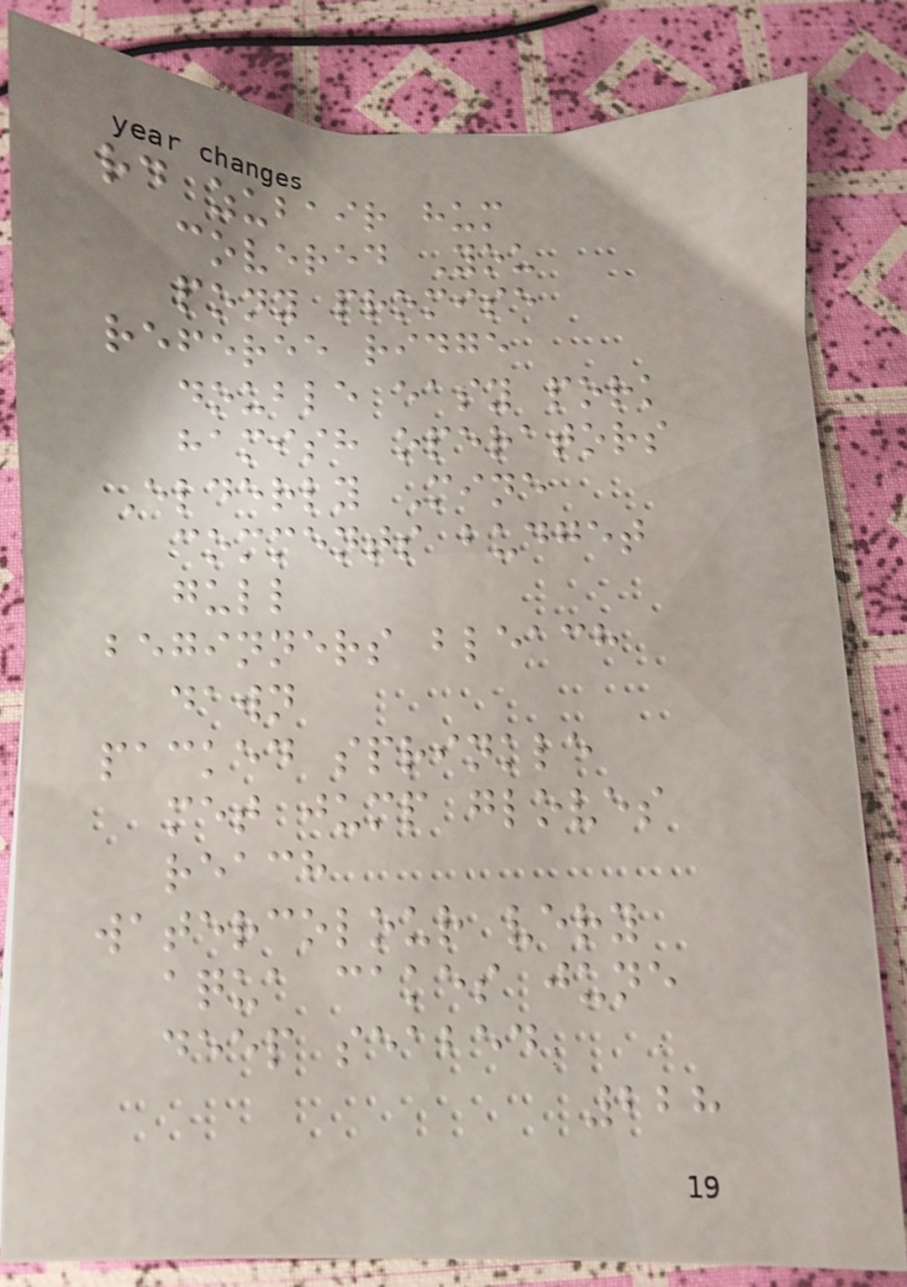rd zubair hum
covered You
pony promise
referee ridge
double easy pork
hamish operators
Elderly Mine
comments budget
gull
beginners bleach
dawn
packed sprinkle
met jump gloves
reach
watercolour very
aqua cakes june
deep seabed
228
